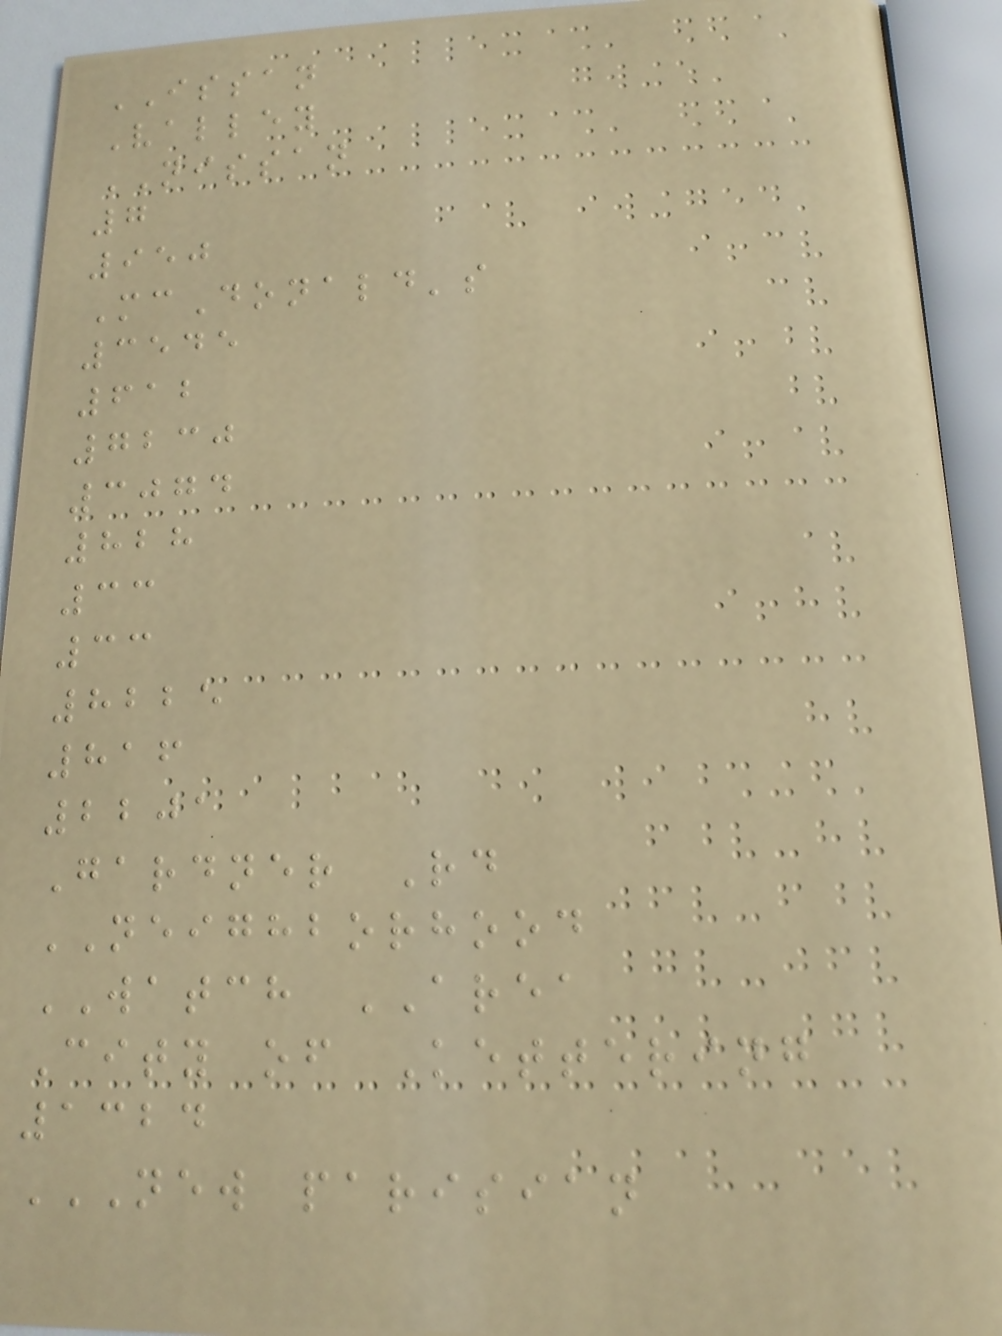ISSAN
Valley
NISSAN
7
950
McDonald's
3545
612
7230
3074
828
33
33
8225
816
2201
Gardner Rd
NEIGHBORHOOD
WATCH AREA
City of Kettering
1324
NEW PARISIAN
